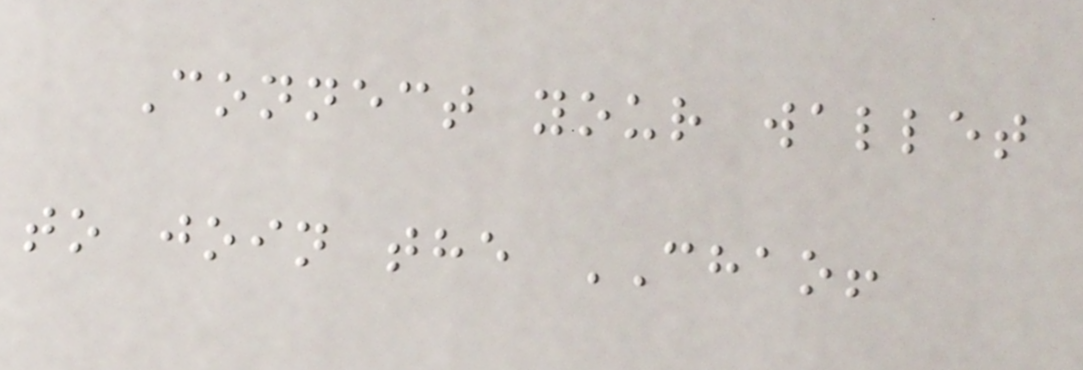Connect your wallet
to join the CHAO!
